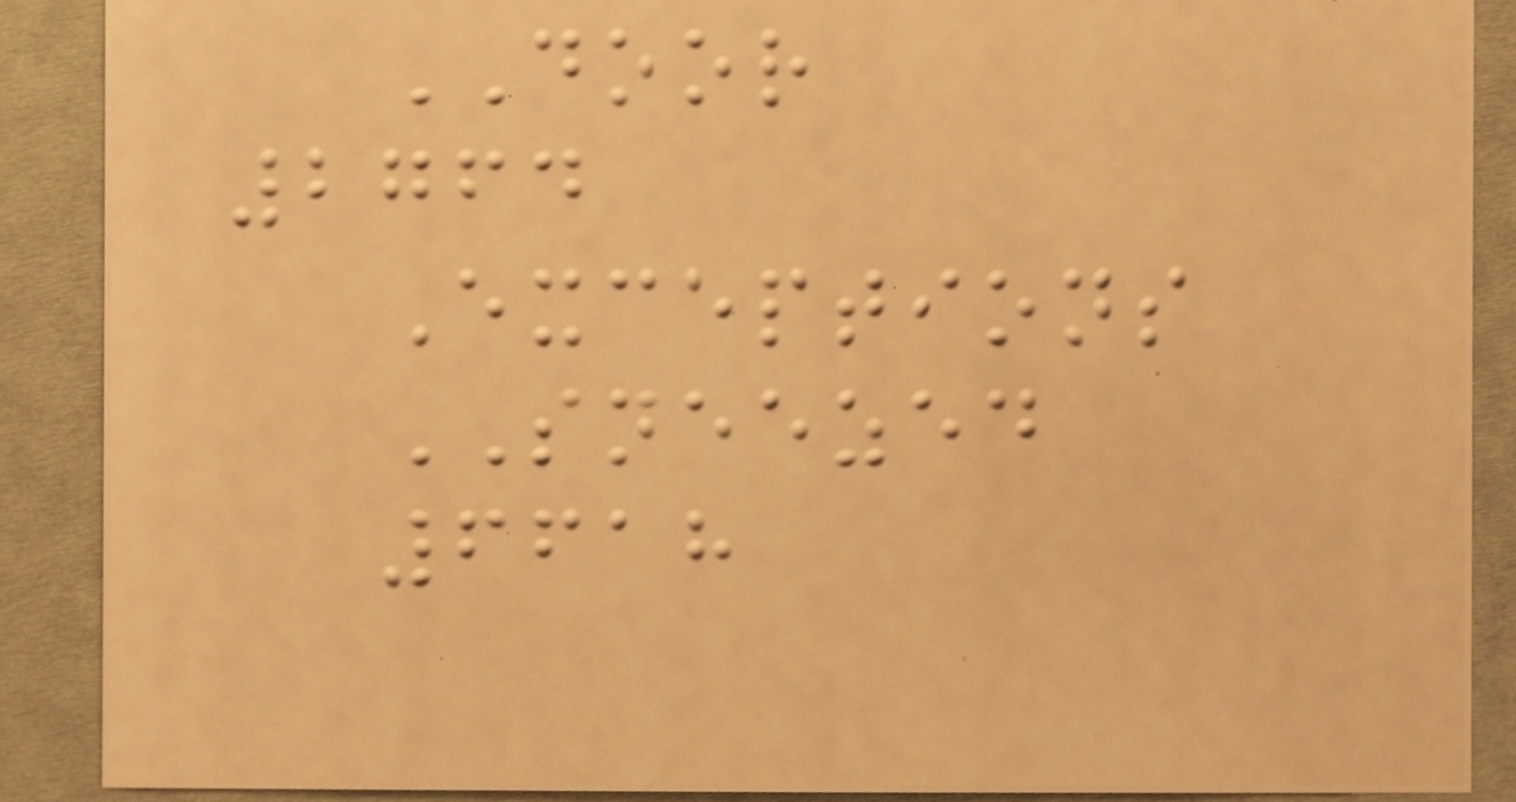DOOR
2764
Exceptions
SNEEZED
6618
